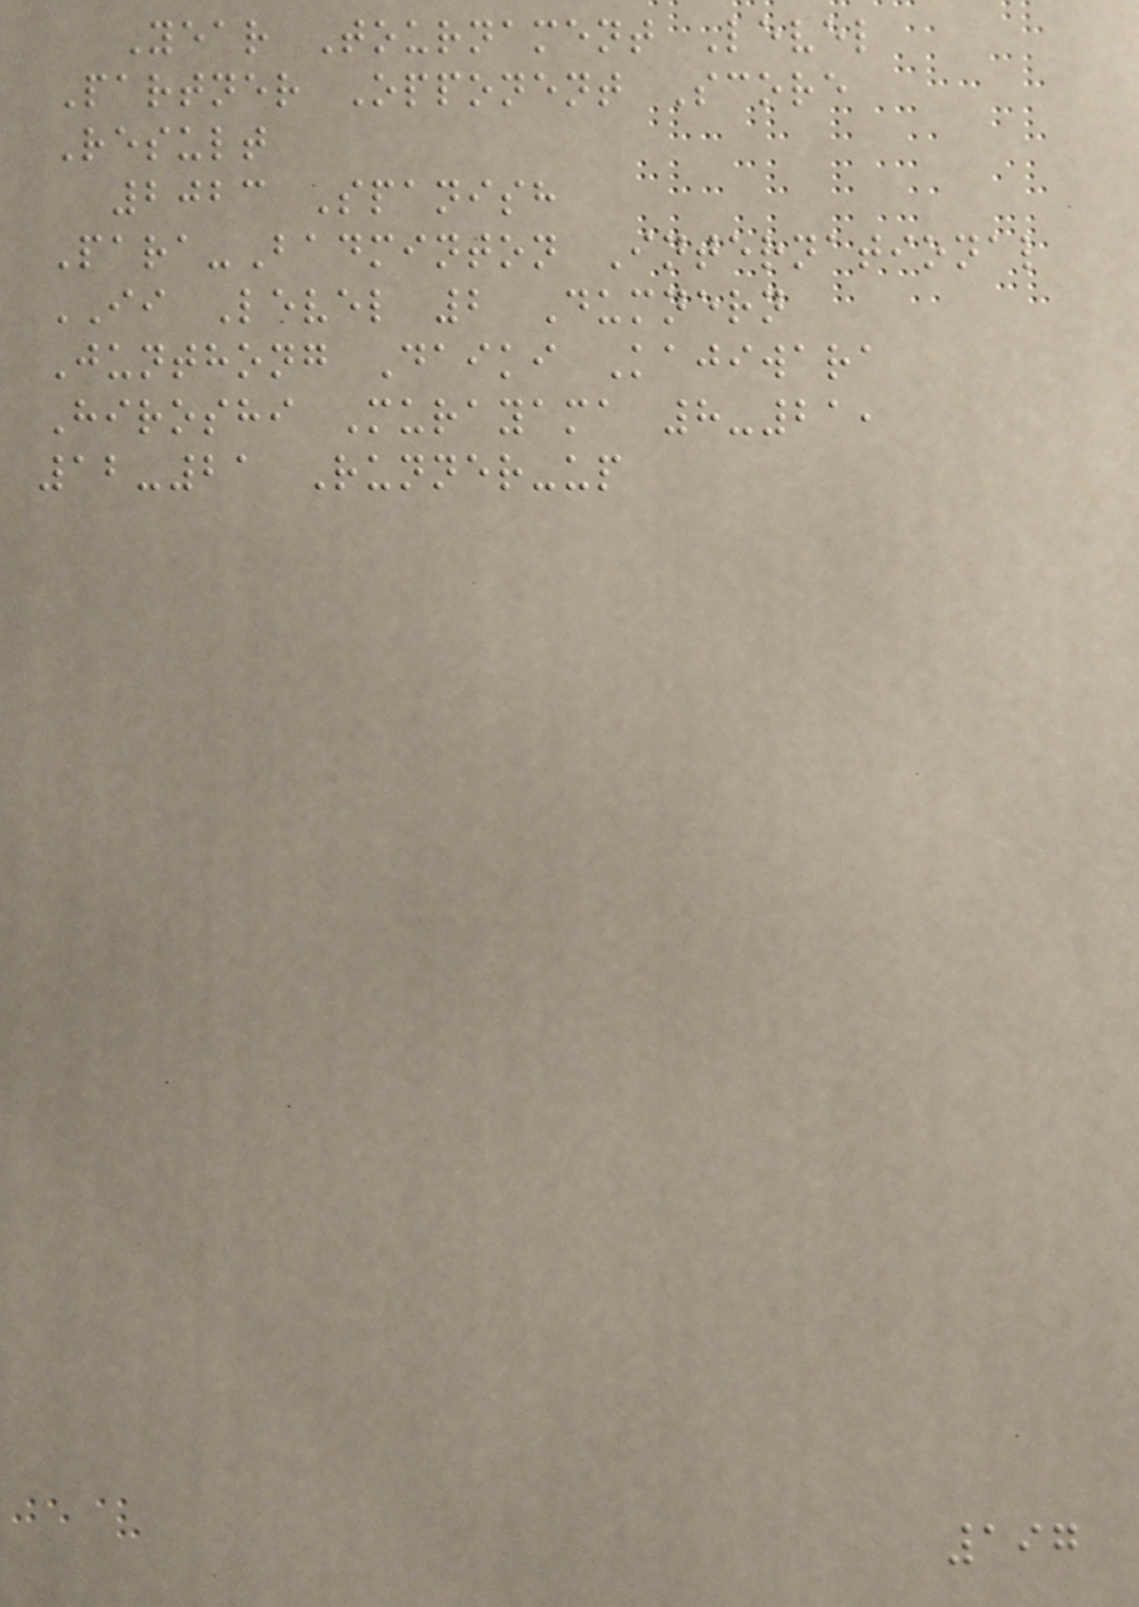Year Tournament Level
Partner Opponent Score
Result
2023 Spanish
Para-Badminton International
II Level 2 Dumnern
Junthong Daiki Kajiwara
Hiroshi Murayama 8-21,
12-21 Runner-up
197
